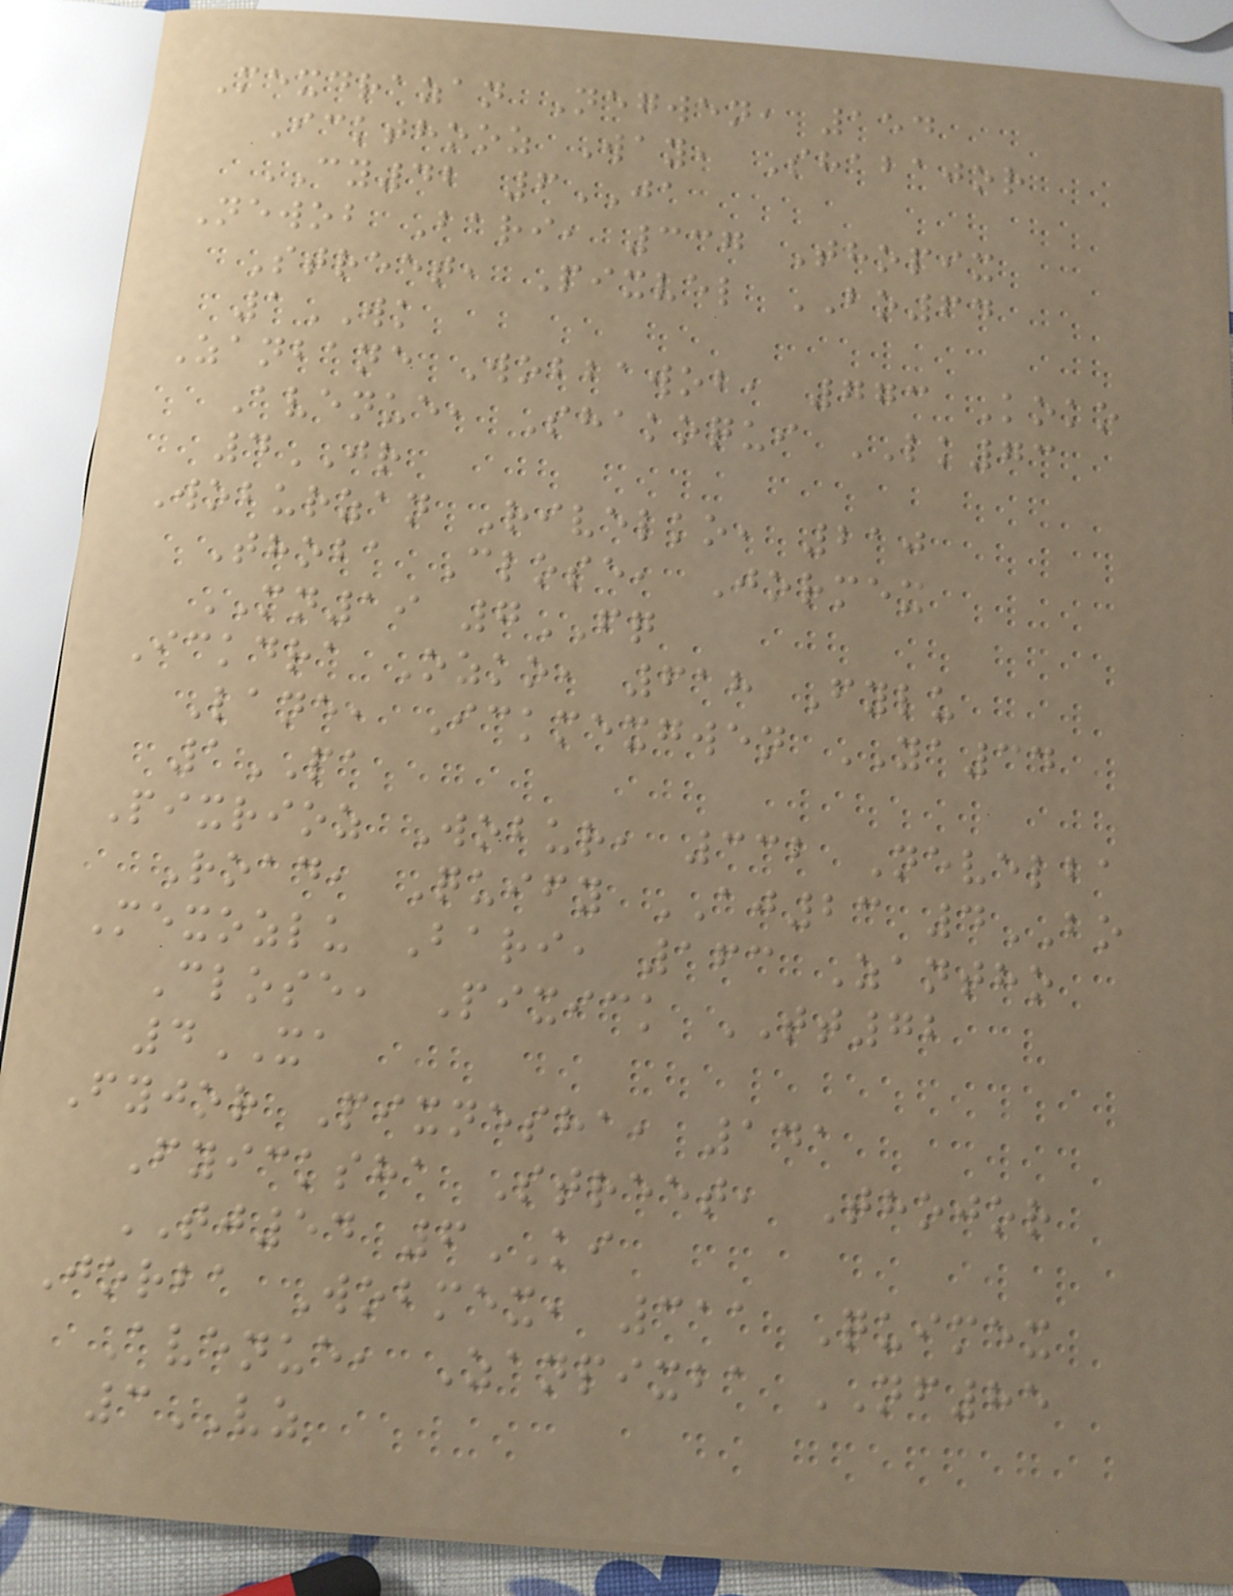Mexdrazan Negwen, 154
Ickthooz Way, Shabajor
CY42 6JA
Newob Bari, 337 Thopix
Street, Pixvel BO64
1WK
Zanbane Wobbawob, 773 Koko
Avenue, Shakoqui LK73
4JR
Woburzan Rivelko, 210
Thoba Close, Jormex
MN19 7FQ
Ickdra Ozko, 618 Fylu
Lane, Ickmexgwen YA34
1PA
Pixrioz Wobur, 332 Nevelba
Road, Quify AJ23 4BO
Mexozlu Bari, 163 Zantho
Close, Pixick TT72
4XA
Fyjor Pixnesha, 141
Fyicksha Street, Thojor
TJ54 6KI
Jorba Wobmex, 311 Quimex
Avenue, Zanpixba NF85
3VZ
